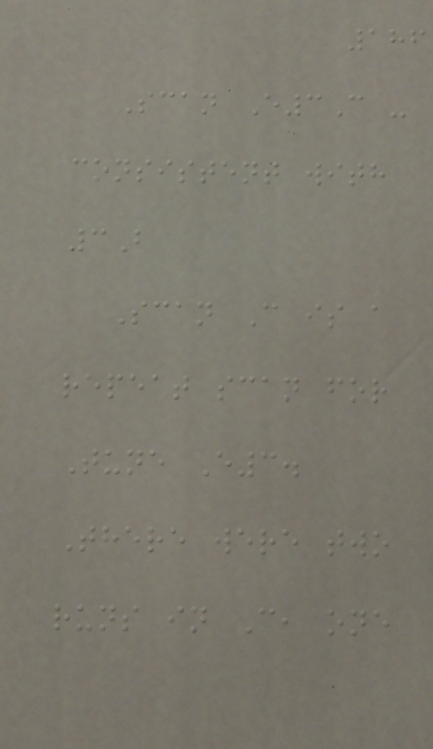186
Scan E3C -
consistent with
3B
Scan C is a
repeat scan for
Tune E3.
There were two
runs in C, one
